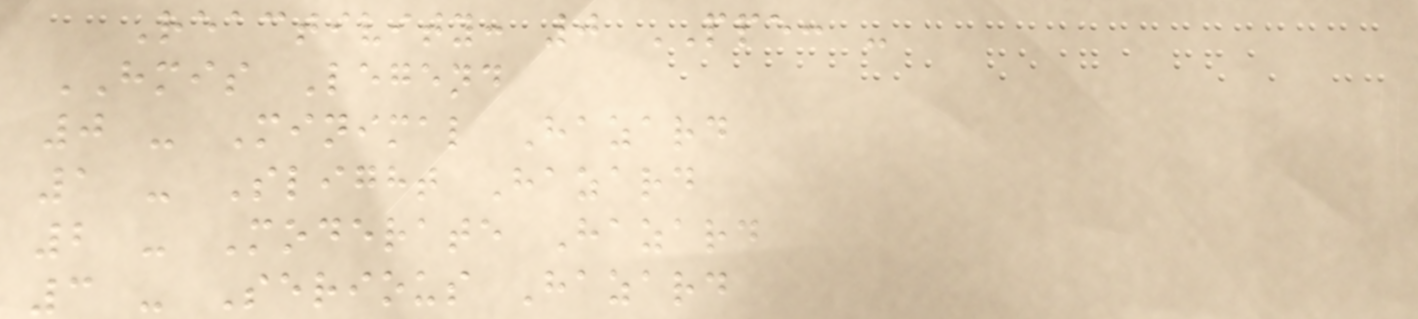Reactivity: 0 PPE: -
HMIS Legend
0 - Minimal Hazard
1 - Slight Hazard
2 - Moderate Hazard
3 - Serious Hazard
